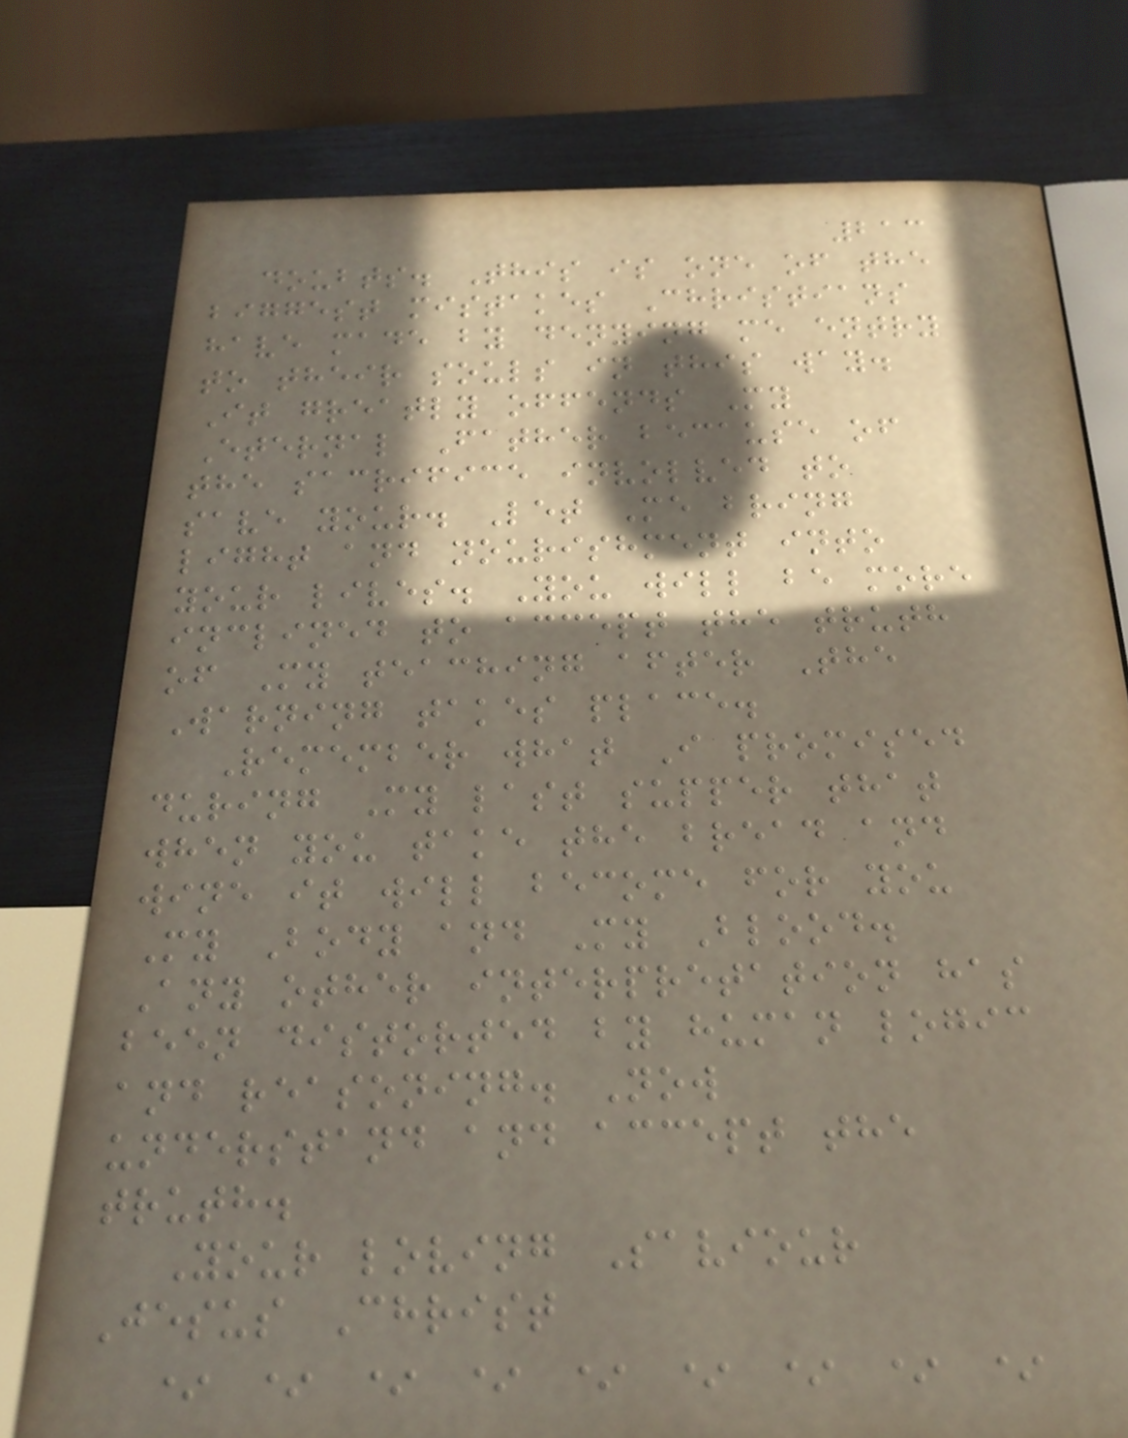213
doubts. This is one of the
biggest mistakes Christians
have made by denying me entry
to their souls in this way.
It greatly offends My
Eternal Father because of
the sacrifice involved to
save your. Let Me bring
light and nourishment into
your lives. You will be more
inclined to accept the truth
of My teaching after The
Warning takes place.
Remember what I promised
during My last supper that
when you take the bread and
wine it will become for you
My Body and My Blood.
Any other interpretation has
been distorted by human logic
and reasoning. Now
understand and accept the
truth.
Your loving Saviour
Jesus Christ
* * * * * * * * *
